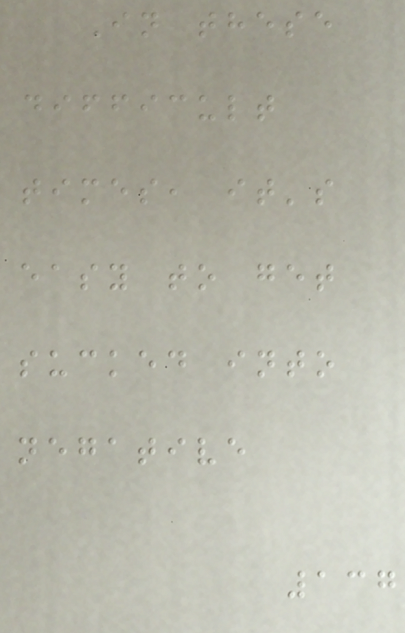In these
difficult
times, it's
easy to get
sucked into
negative
137
